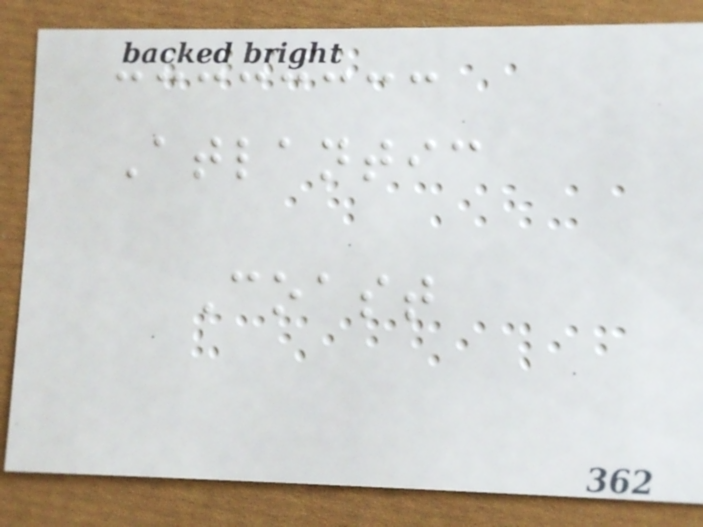Atlantic
Coast
